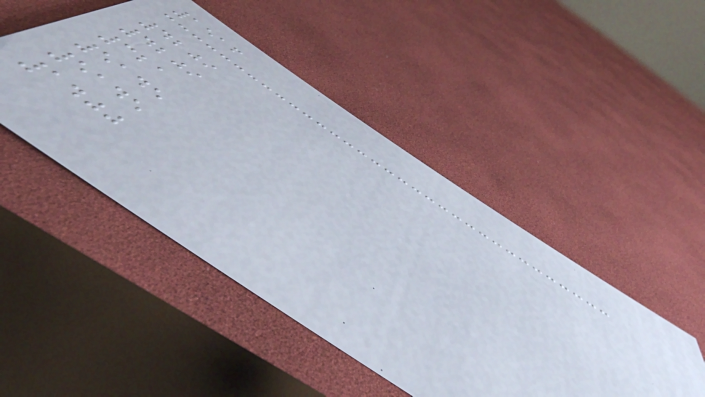1516
4209
4209
321
5145
5145
1400
